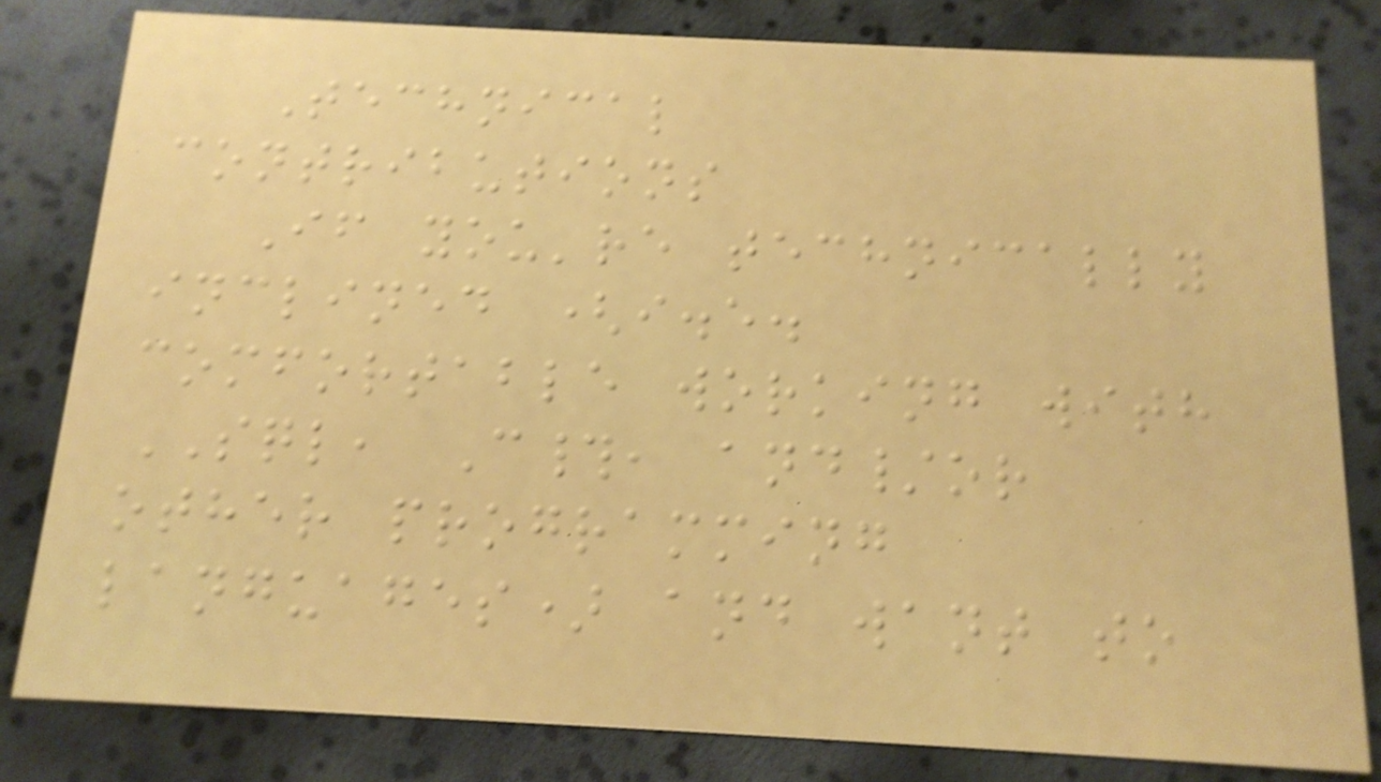Technical
contributions
If you're technically
inclined (i.e.
comfortable working with
SQL, C#, and/or
other programming
languages) and want to
